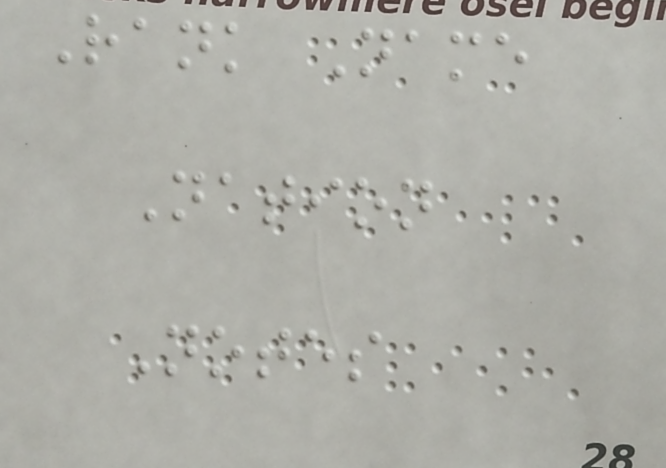Rank Name
Nation
Notes
